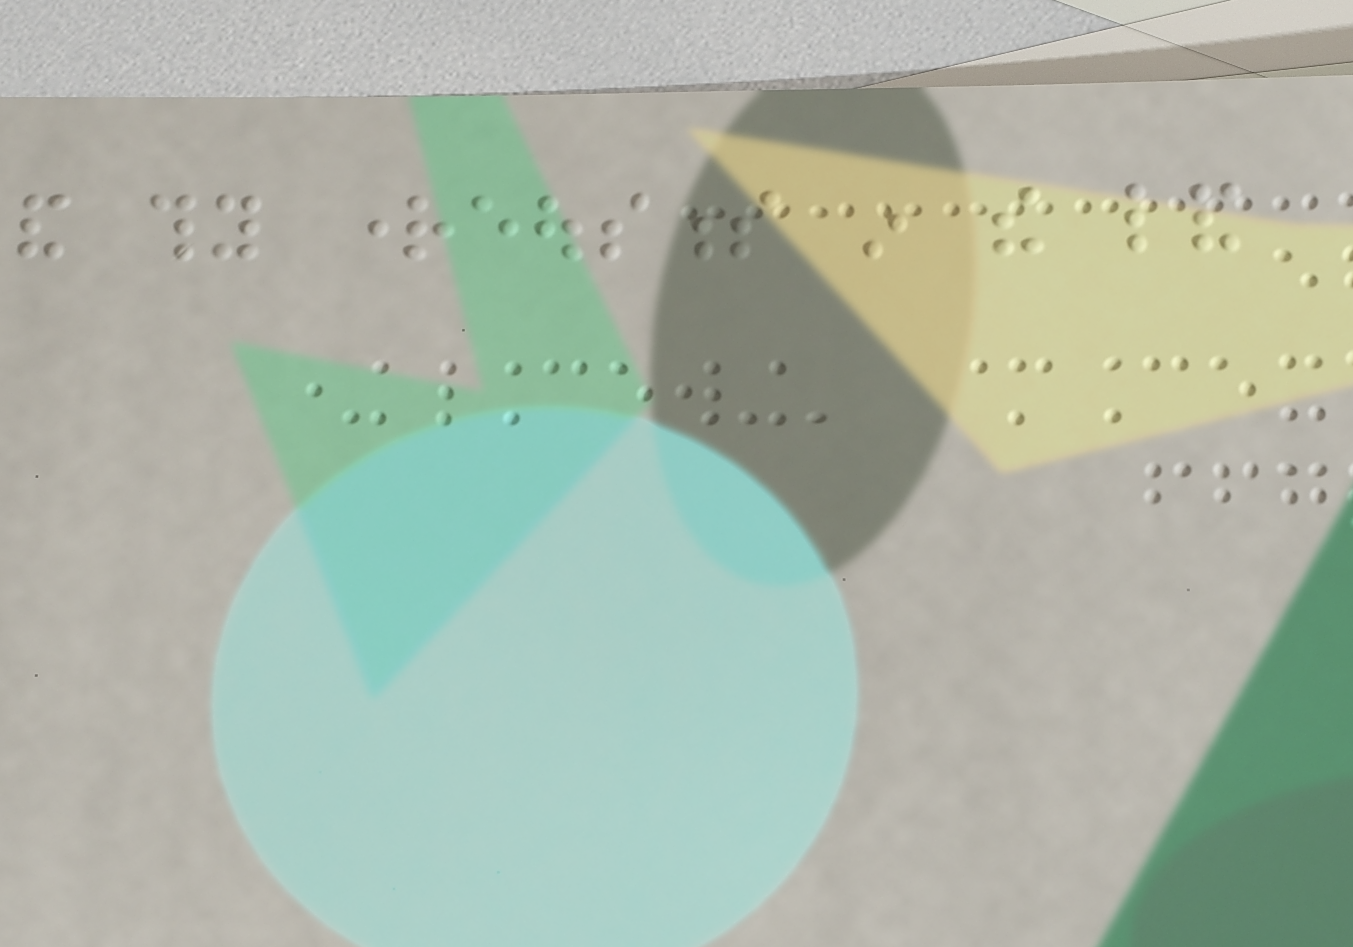and thy righteousness in the land
